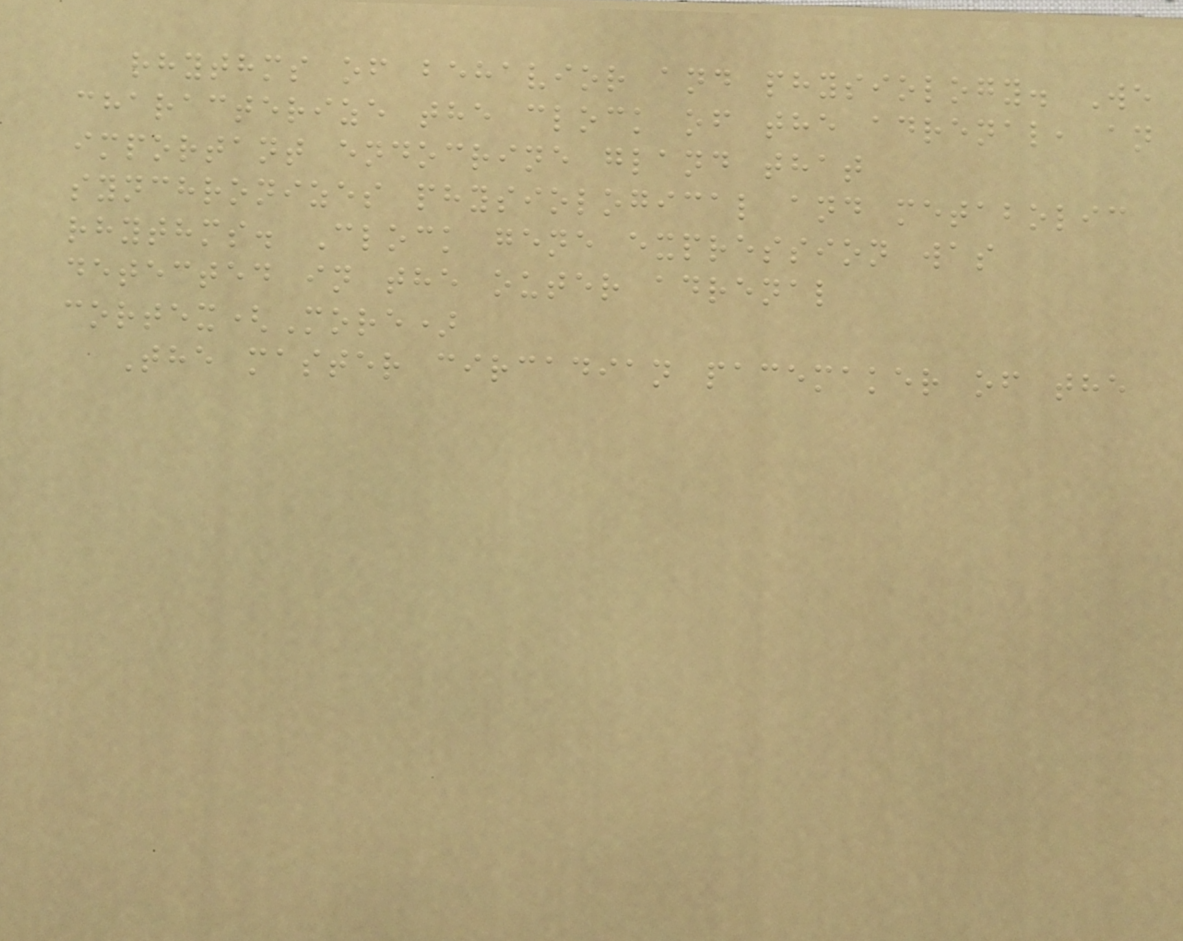rhythms of behavior and physiology. We
characterize the clock of the adrenal, an
important endocrine gland that
synchronizes physiological and metabolic
rhythms. Clock gene expression was
detected in the outer adrenal
cortex(More)
The master circadian pacemaker of the
